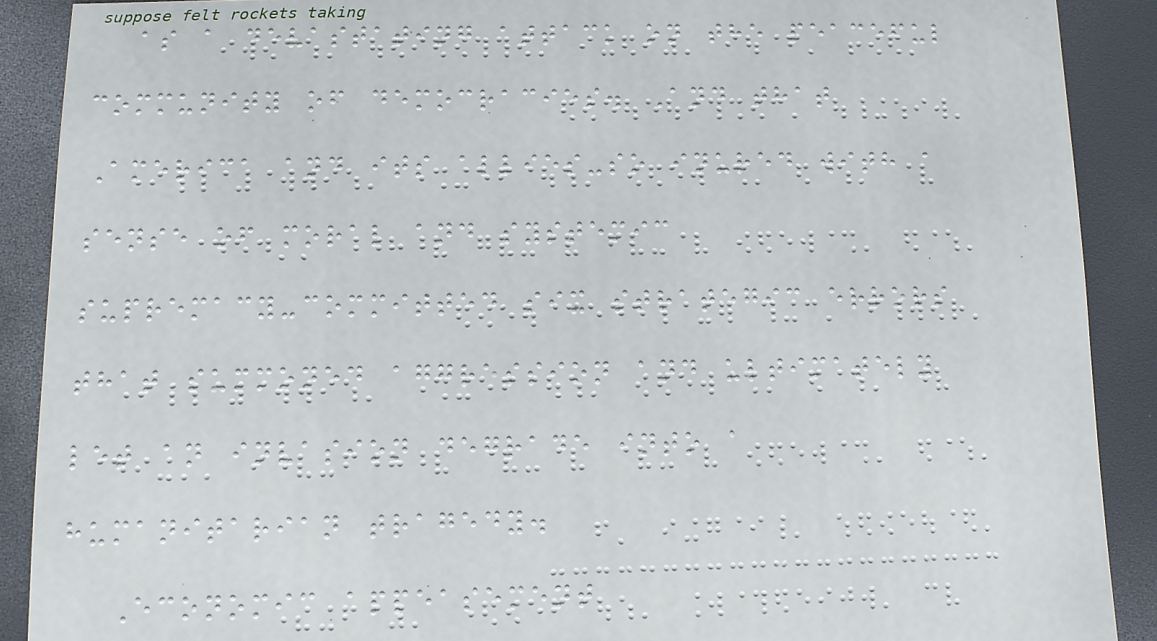as a devastating attack on the peaceful
community of democracies. And that
America and its allies-so inured with a
sense of moral and systemic
supremacy-committed six strategic errors
that summoned aggression and ultimately
let an invasion degrade into a
humanitarian tragedy.
Economic appeasement
